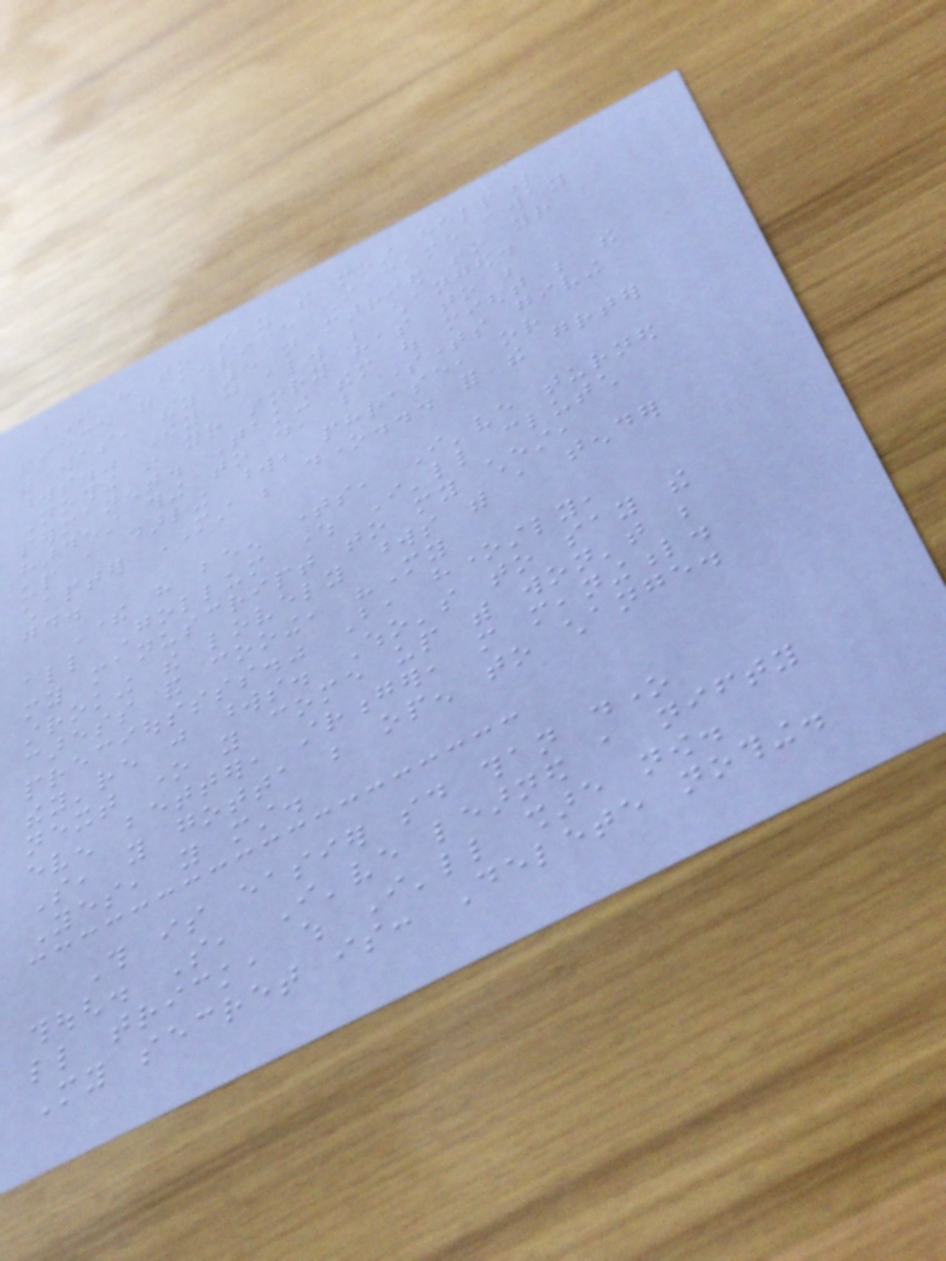I have to say the most helpful
piece of advice I came away
with was, "you are not married to your
words." They can always be changed.
Nothing in your story has to be
permanent. Taking them out might be the
hardest thing to do, but sometimes giving
up a darling word, phrase, or
chapter MUST be done... for the greater
good.
There have been times, I've turned
all Gollum where I'll clutch
my manuscript to my chest,
stroking the lovely words with a tender
caress and cooing, "My
precioussss." But, honestly,
they're just words. Who's to say the
next one you come up with won't be
even better, stronger, more meaningful.
So, you gotta be open to change.
Yes, you must.
This is easier said than done
though. So, I've learned a nifty
little trick, which I'll share now.
My secret is: Delete nothing.
